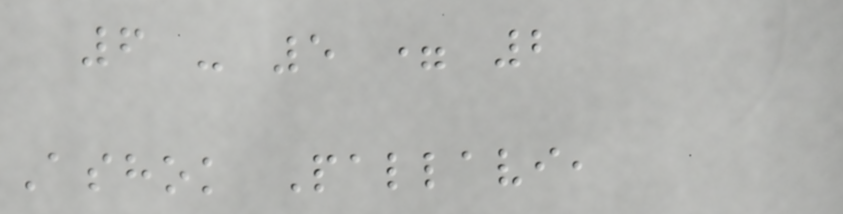6 - 5 = 2
Ashok Pallavi,
